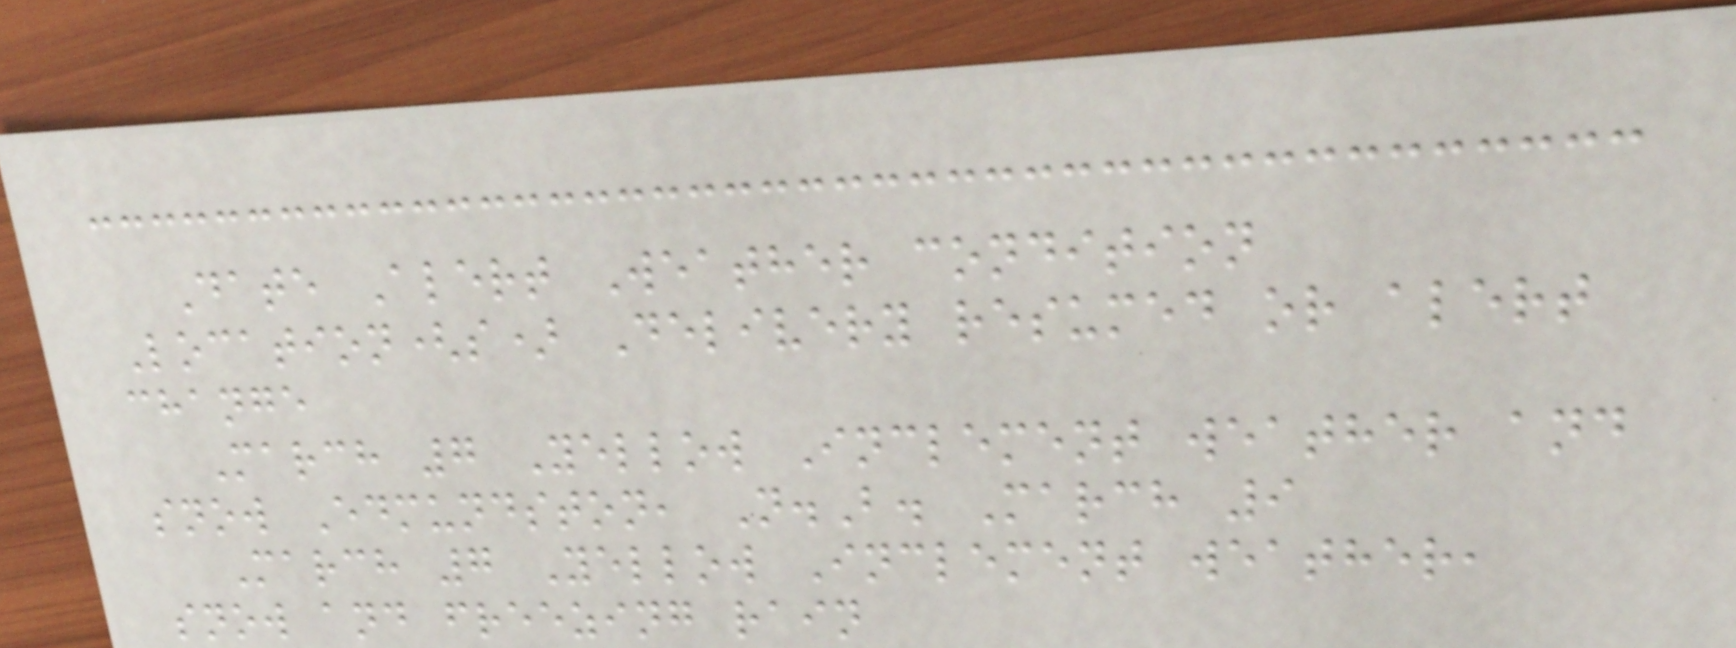Date Alert Weather condition
Location(s) Delivery resumed or alert
change
March 7 Yellow Inclement weather and
snow Edmundston, N.B. March 9
March 7 Yellow Inclement weather,
snow and freezing rain
